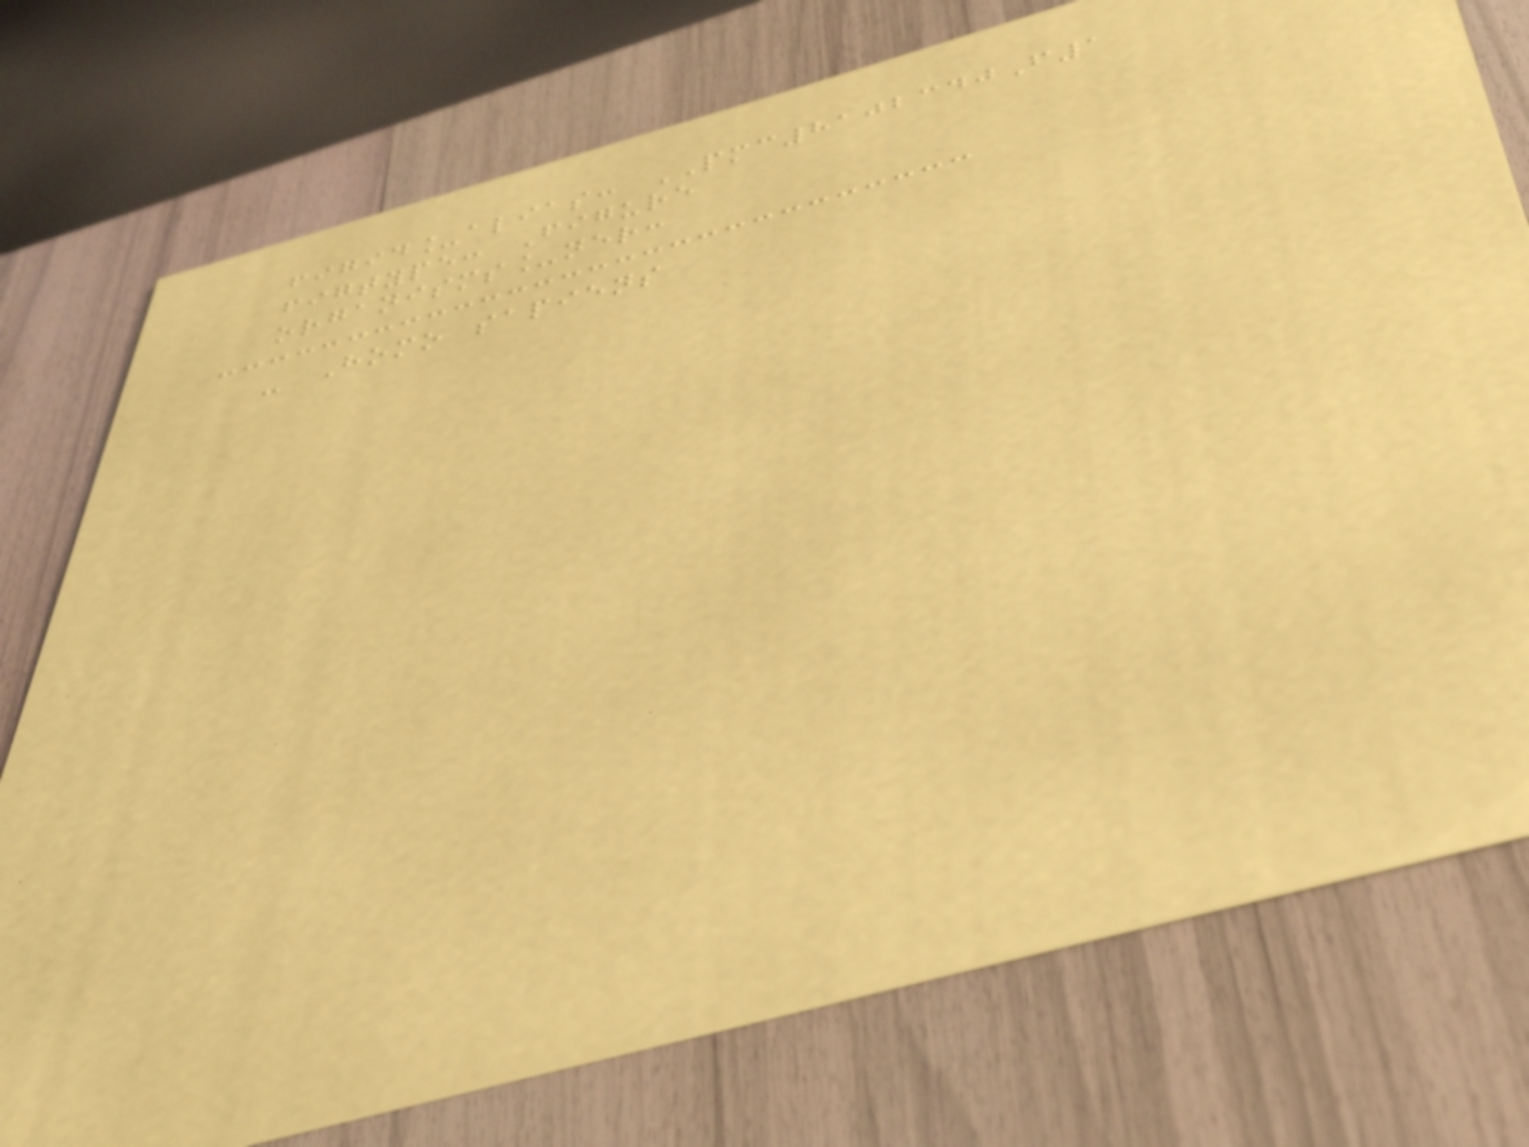figid_alias: PMC8102340F1
figtype: Figure
organisms_ner:
- Homo sapiens
